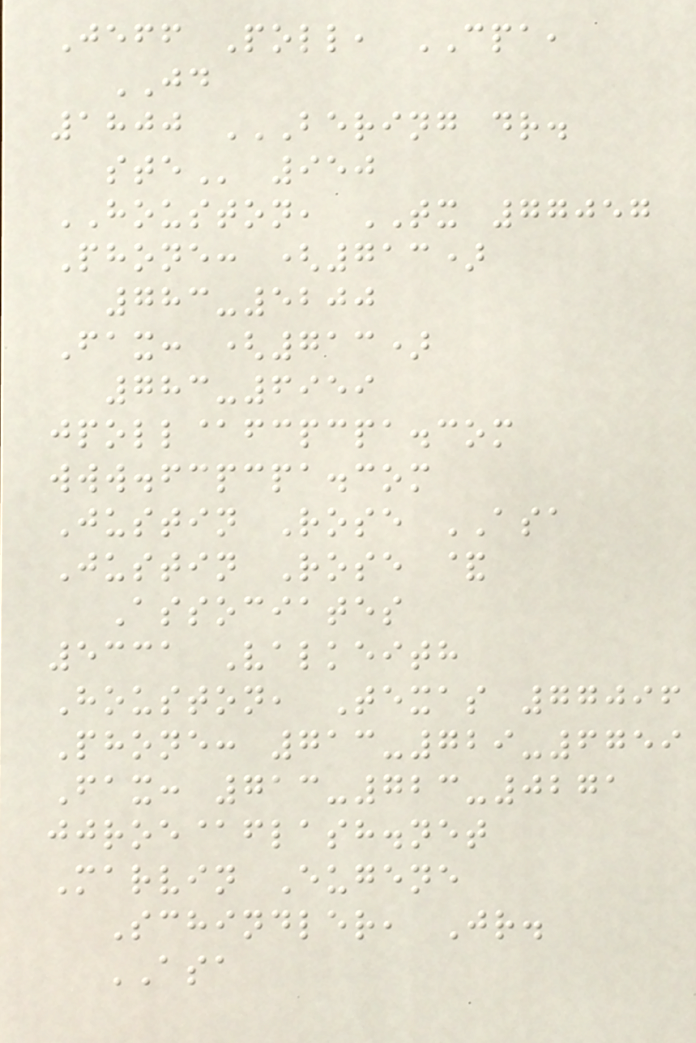Jeff Poll, CPA,
JD
1800 BERING DR.
STE 950
HOUSTON, TX 77057
Phone: (713)
783-5200
Fax: (713)
783-6959
jpoll@fcpcpa.com
www.fcpcpa.com
Justin Rose ASA
Justin Rose &
Associates
5331 Valkeith
Houston, Texas 77096
Phone: 713-729-6759
Fax: 713-723-0271
jjroe@flash.net
Marvin Eugene
Schindler, Jr.
ASA
